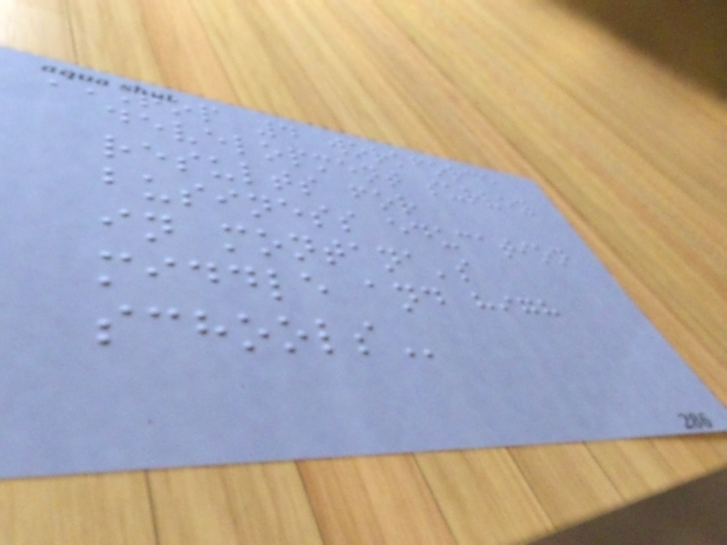TOP 4 WORKFORCE
DEVELOPMENT SURVEY
RESULTS FOR
BUSINESS EDUCATION
IN MONTANA'S
MIDDLE AND HIGH
SCHOOLS
